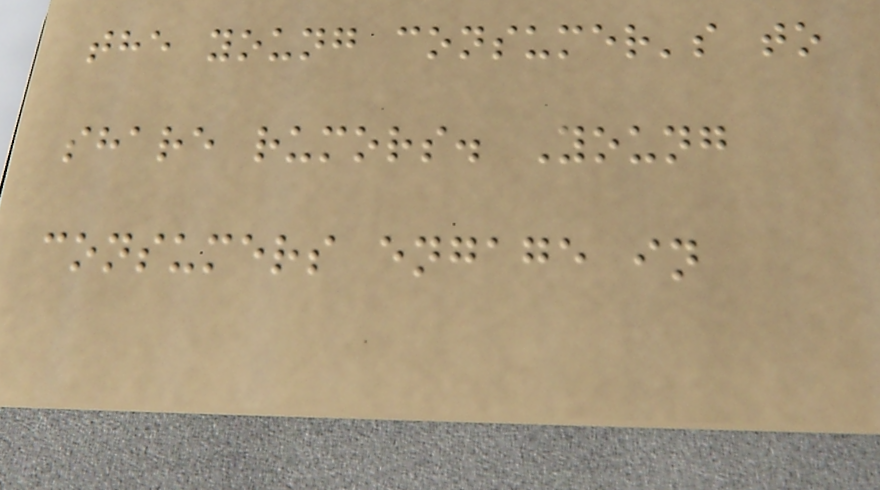the young consumer's to
share rumors. Young
consumers engage in
